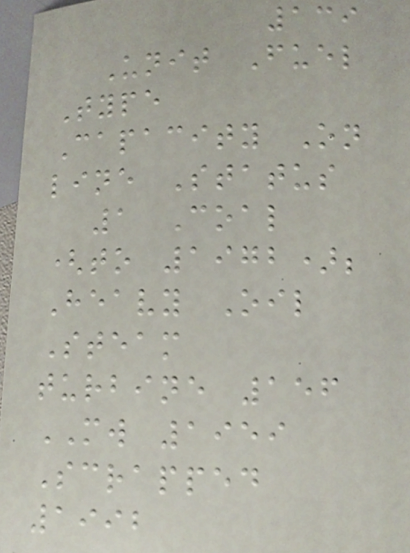139
Unit Fuel
Type
Capacity On
line Status
1 Coal
(to 1972);
Heavy Oil
Steam
turbine 156
MW 1959
Scrapped
1992
